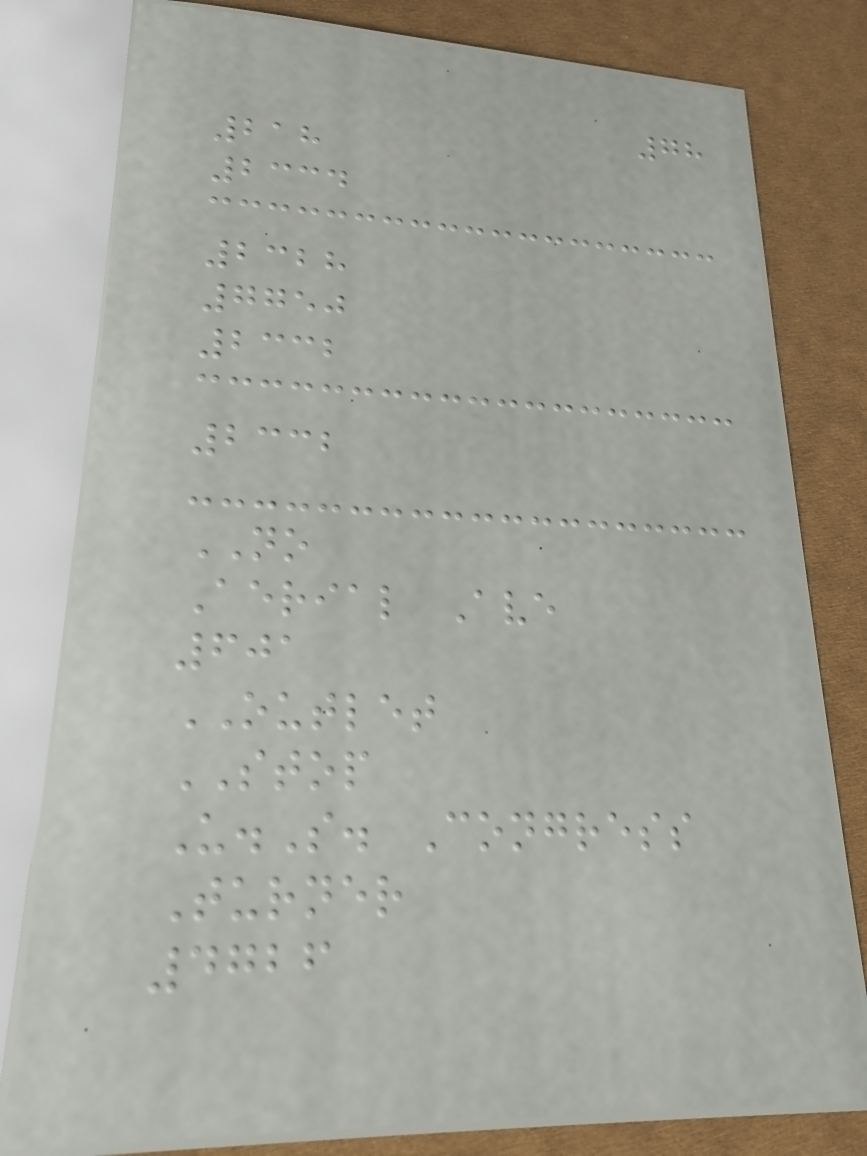78
218
2334
2328
7750
2332
2332
NO
Aerial Ave
601
OUTLET
STOP
U.S. Congress
Turner
4726
